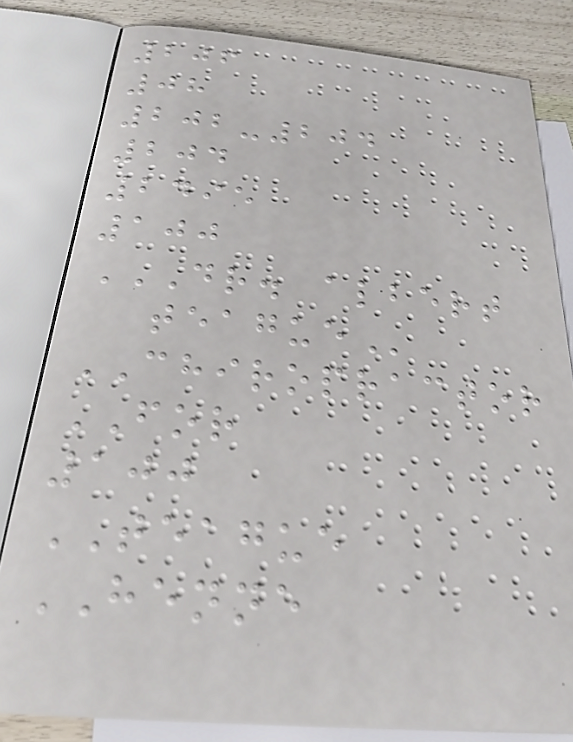206
08
202-204
204
2495
100
DR. ALBERT
TEAGUE
CHIROPRACTOR
FOR
100
TEAGUE
HENNE
